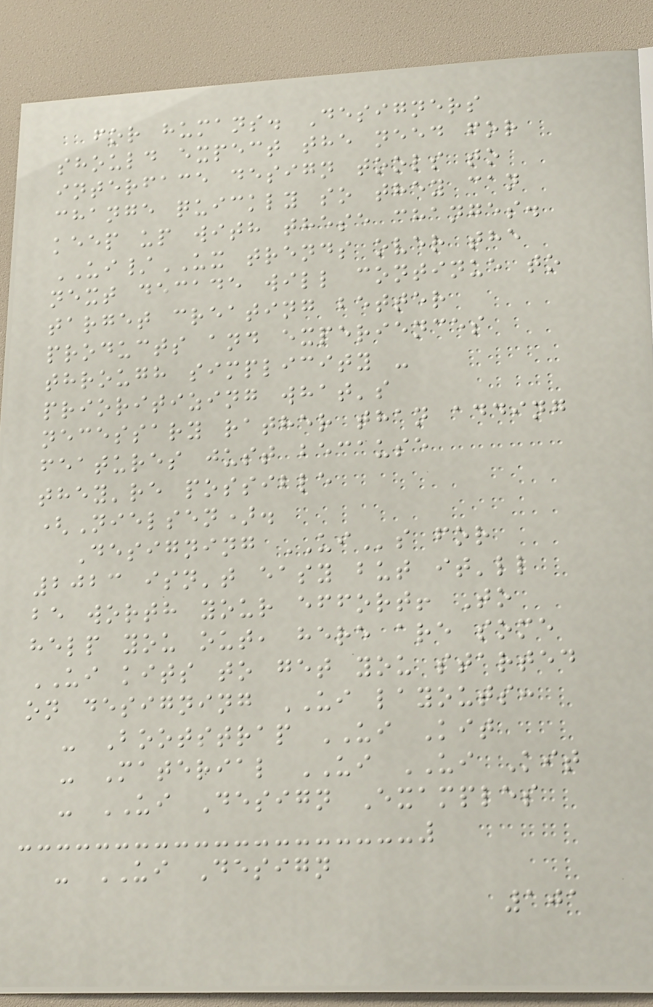for humans. Designers
should expect the need for
interface design tools to
change quickly so they can
keep up with these changes.
UI/UX trends over the
next decade will continue to
target creating better
products and experiences
through simplicity -
prioritizing what's
necessary rather than adding
features just because
they're possible
(Nielsen).
Designing UIs for
2023 isn't easy but it'll
be worth your effort! To
help you out, here are some
UI kits to get you started
on designing UI layouts:
- Bootstrap UI Kit
- Material UI UI Kit
- UI Design Examples
- UI Design
101
